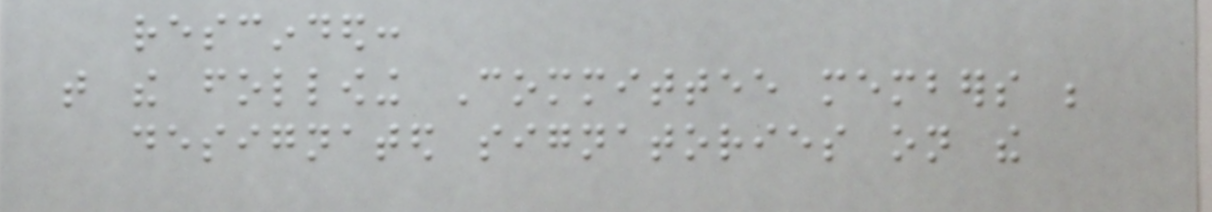rescinded:
that the following Committee members be
designated signatories on the
